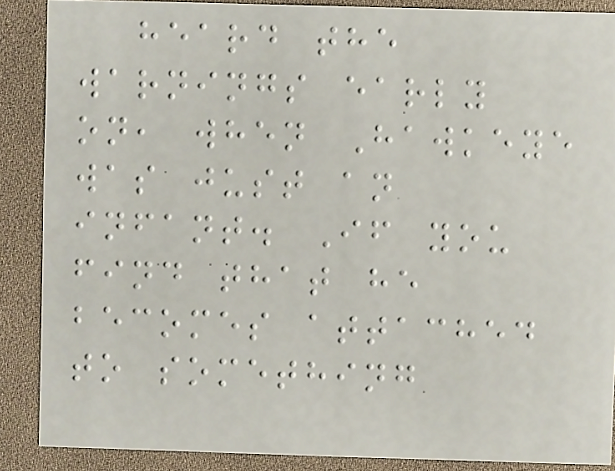heard the
warnings early
on, when Hawkeye
was just an
infant. If you
find that he
becomes attached
to something
